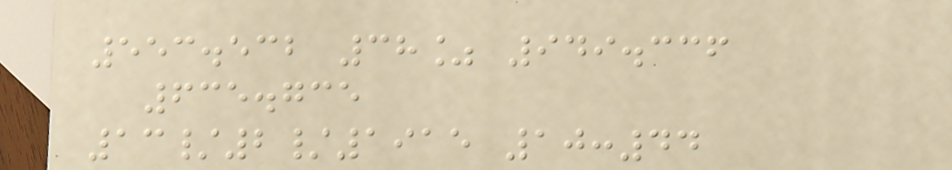553.532 38% 949.336
635.735
13/2/1915 10:44
